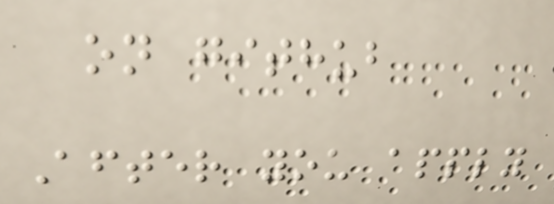on github
After you apply
